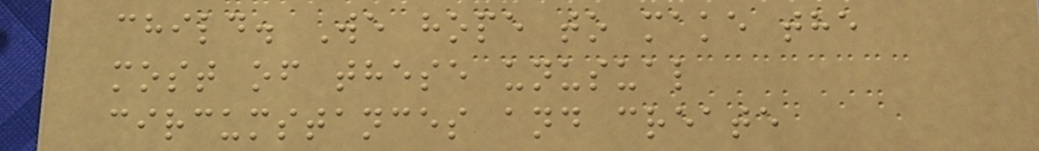child. We hope to make the
most of these unusual
circumstances and create
